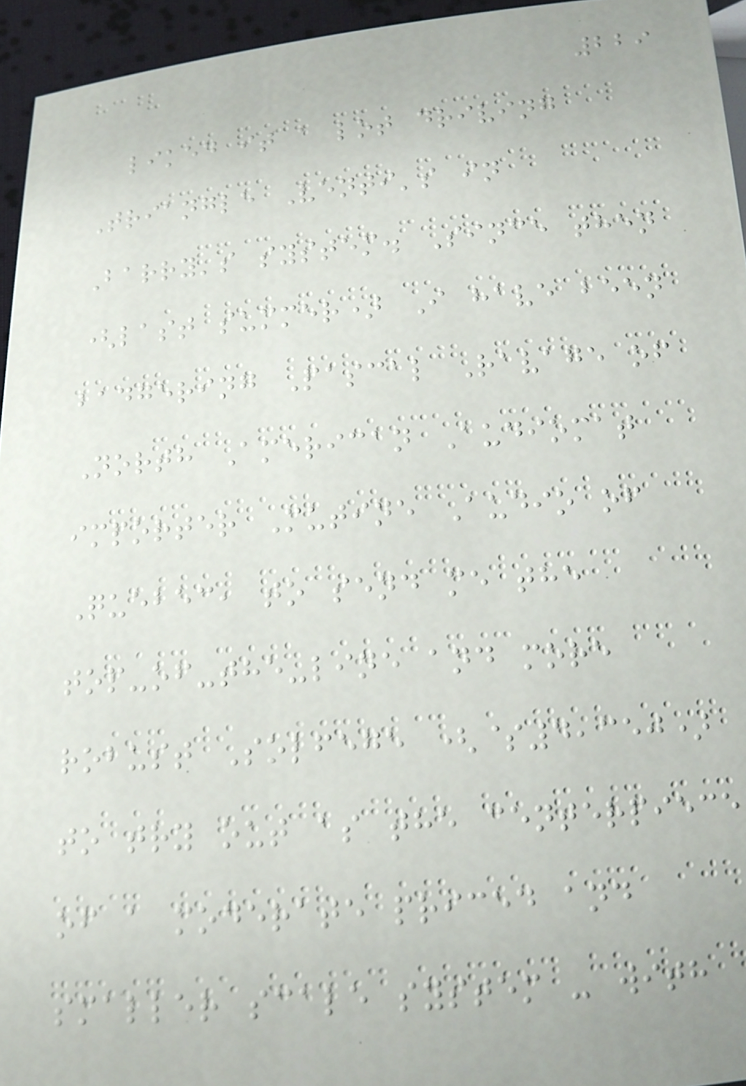229
liked it a lot driving
Triangle Venti's in
Barry's system. Since then
(last summer) I have been
badgering Pascal Ravage of
North American Audiomat
importer Mutine Audio of
Quebec, to send me the
top-of-the-line and more
robust Solfege ($4,350)
to try out as the centerpiece
of a moderate priced and
smaller scale system - with
